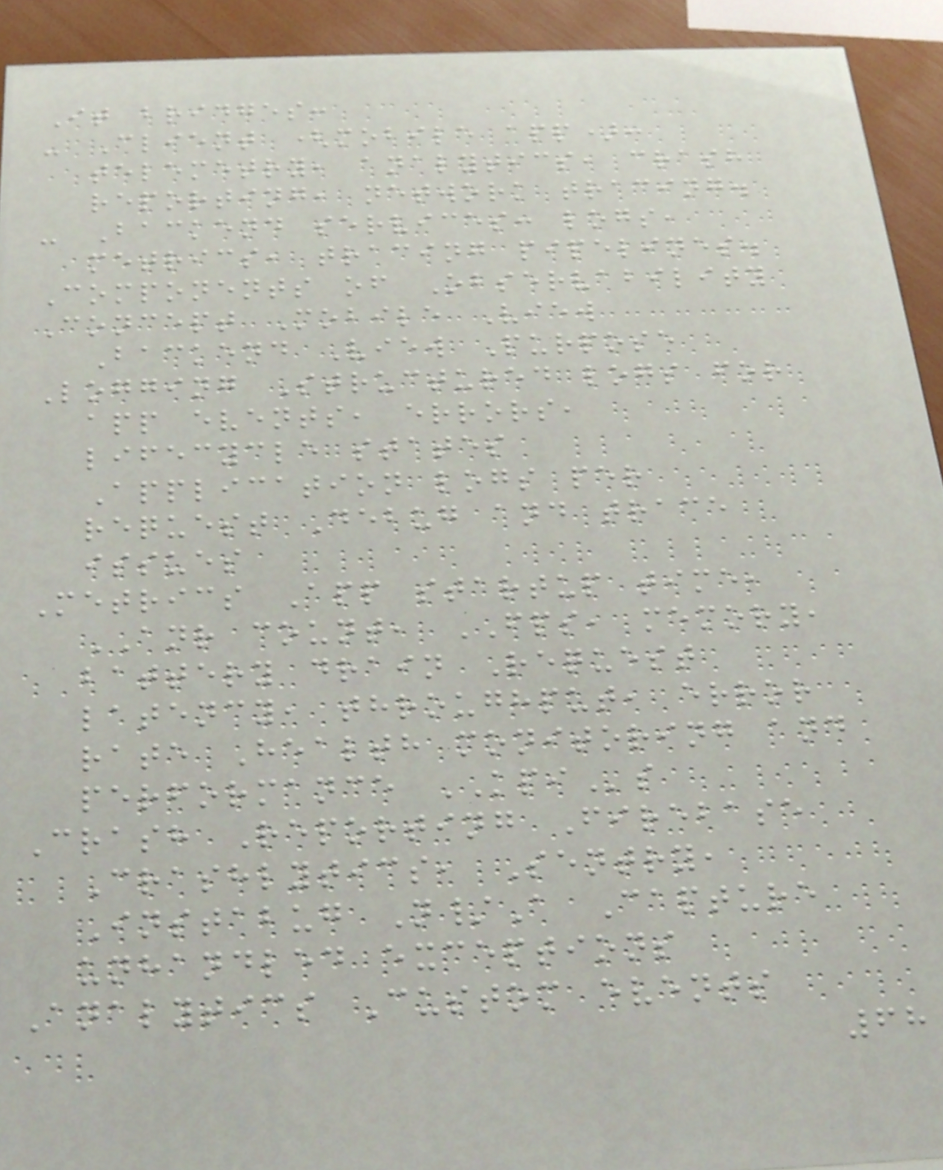It bridges:
- Client (mobile app):
telemetry, analytics, crash
reporting, network tracing.
- Backend services: logs,
metrics, tracing pipelines.
Components of Observability
Concept Mobile View
Backend View Purpose
Logging Structured logs for
app events, errors,
lifecycle states
Application logs per
request Debug and trace
issues
Metrics App startup time,
ANR count, FPS, memory,
battery drain Request
latency, throughput, error
rate Health monitoring and
performance KPIs
Crash Reporting Firebase
Crashlytics, Sentry,
Instabug N/A Capture
unhandled exceptions
Analytics Custom events
68
